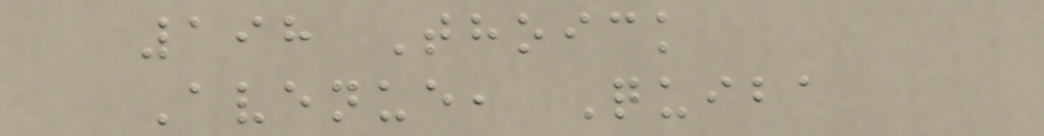198 Thoick
Avenue, Quiba
